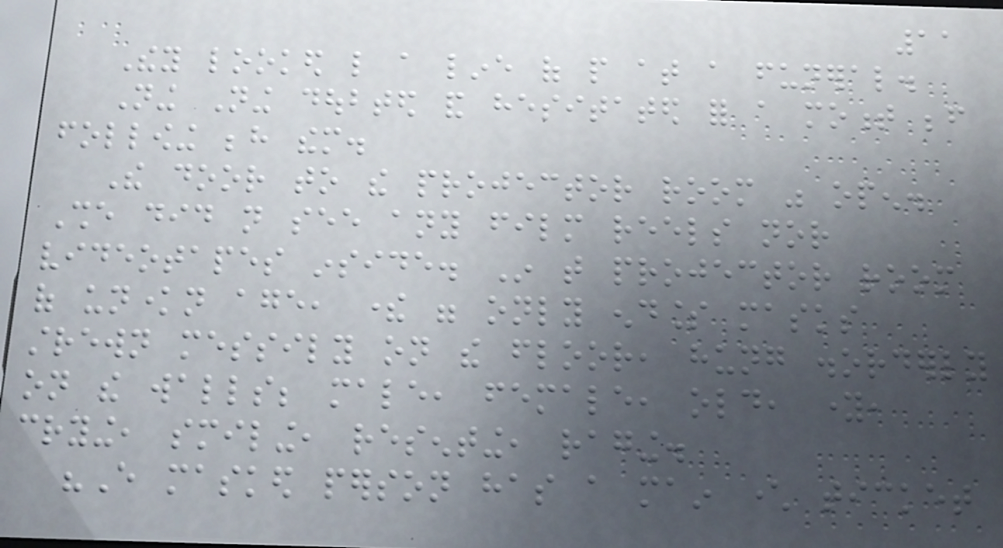11
They looked like a line of people at a funeral.
Ning Ning doubted and hesitated for a moment before
following behind them.
The door to the projector room was open.
She did not see any film reels nor
videotapes inside. In that projector room
of unknown age, there were only endless masks
strewn messily on the floor, hung disorderly
on the walls; male, female, old, young,
crying, smiling, resenting, raging.
"Every masked person has a main character ticket
